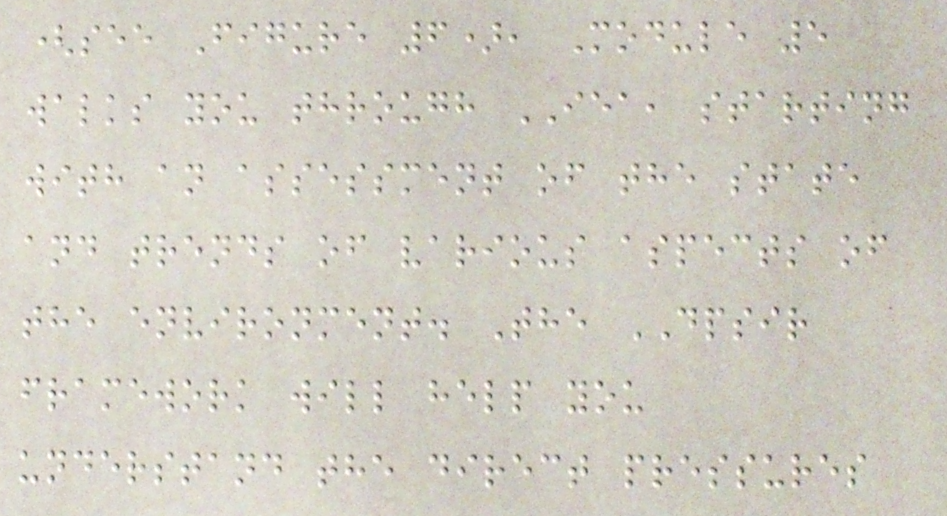(see Figure 6), Module 5
walks you through IEA, starting
with an assessment of the state
and trends of various aspects of
the environment. The DPSIR
framework will help you
understand the direct pressures
